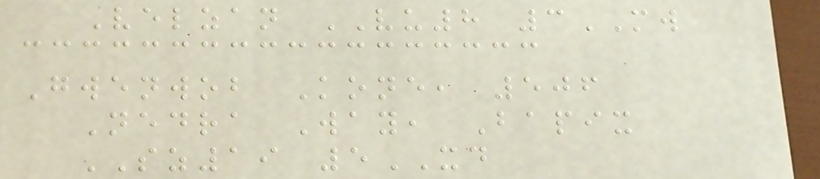Velzan VU8 3MW
Gwenwob Kone, 506
Nedra Way, Bapix
SZ19 5XD
